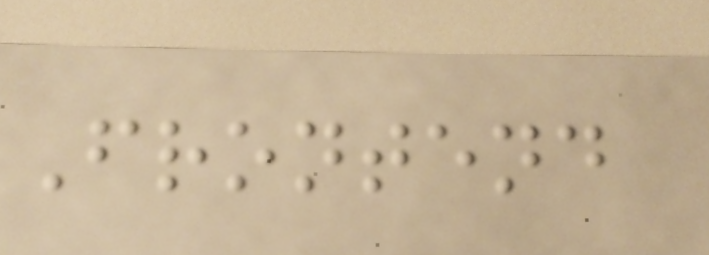Frontend
